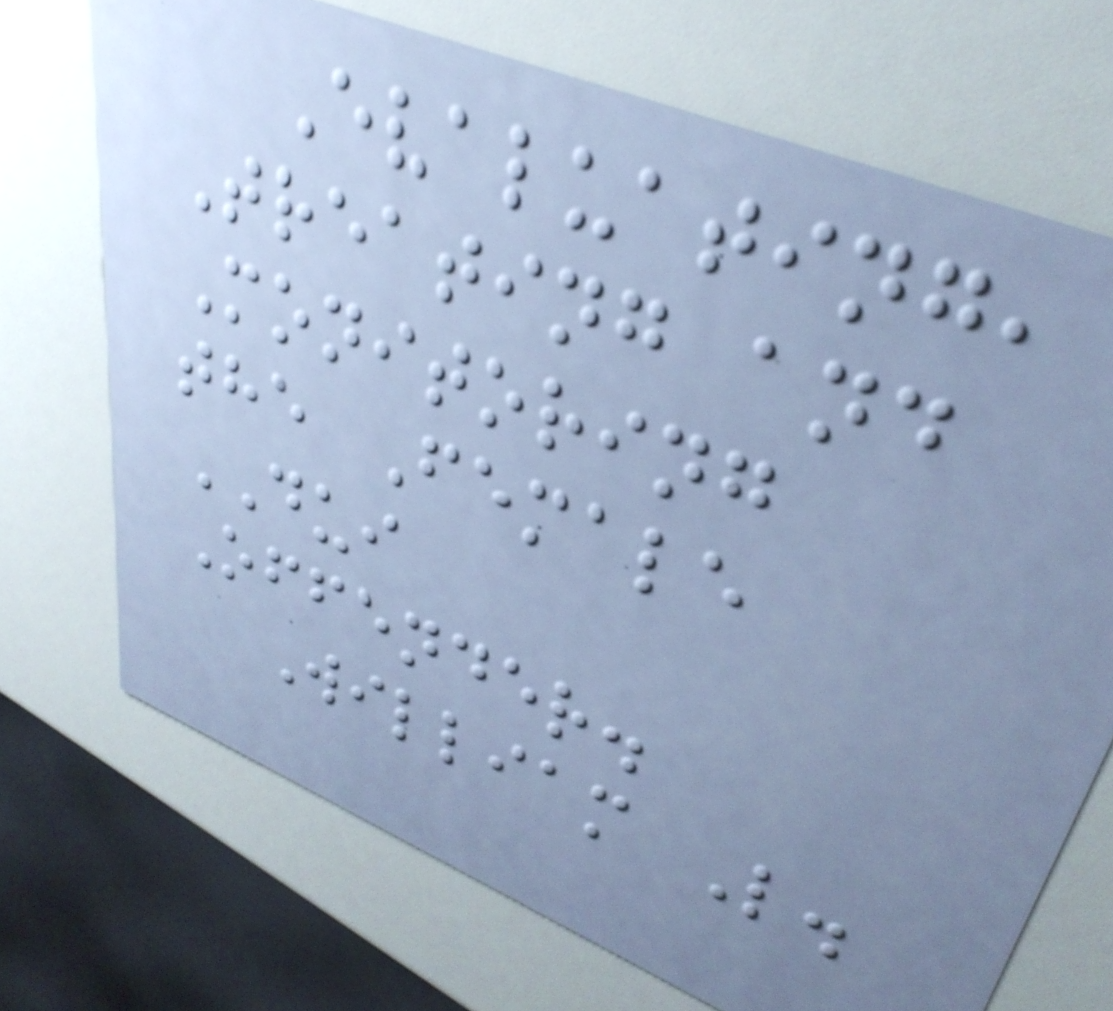Evaluating,
Treating and
Monitoring
the Female
DUI
Offender.
William L.
